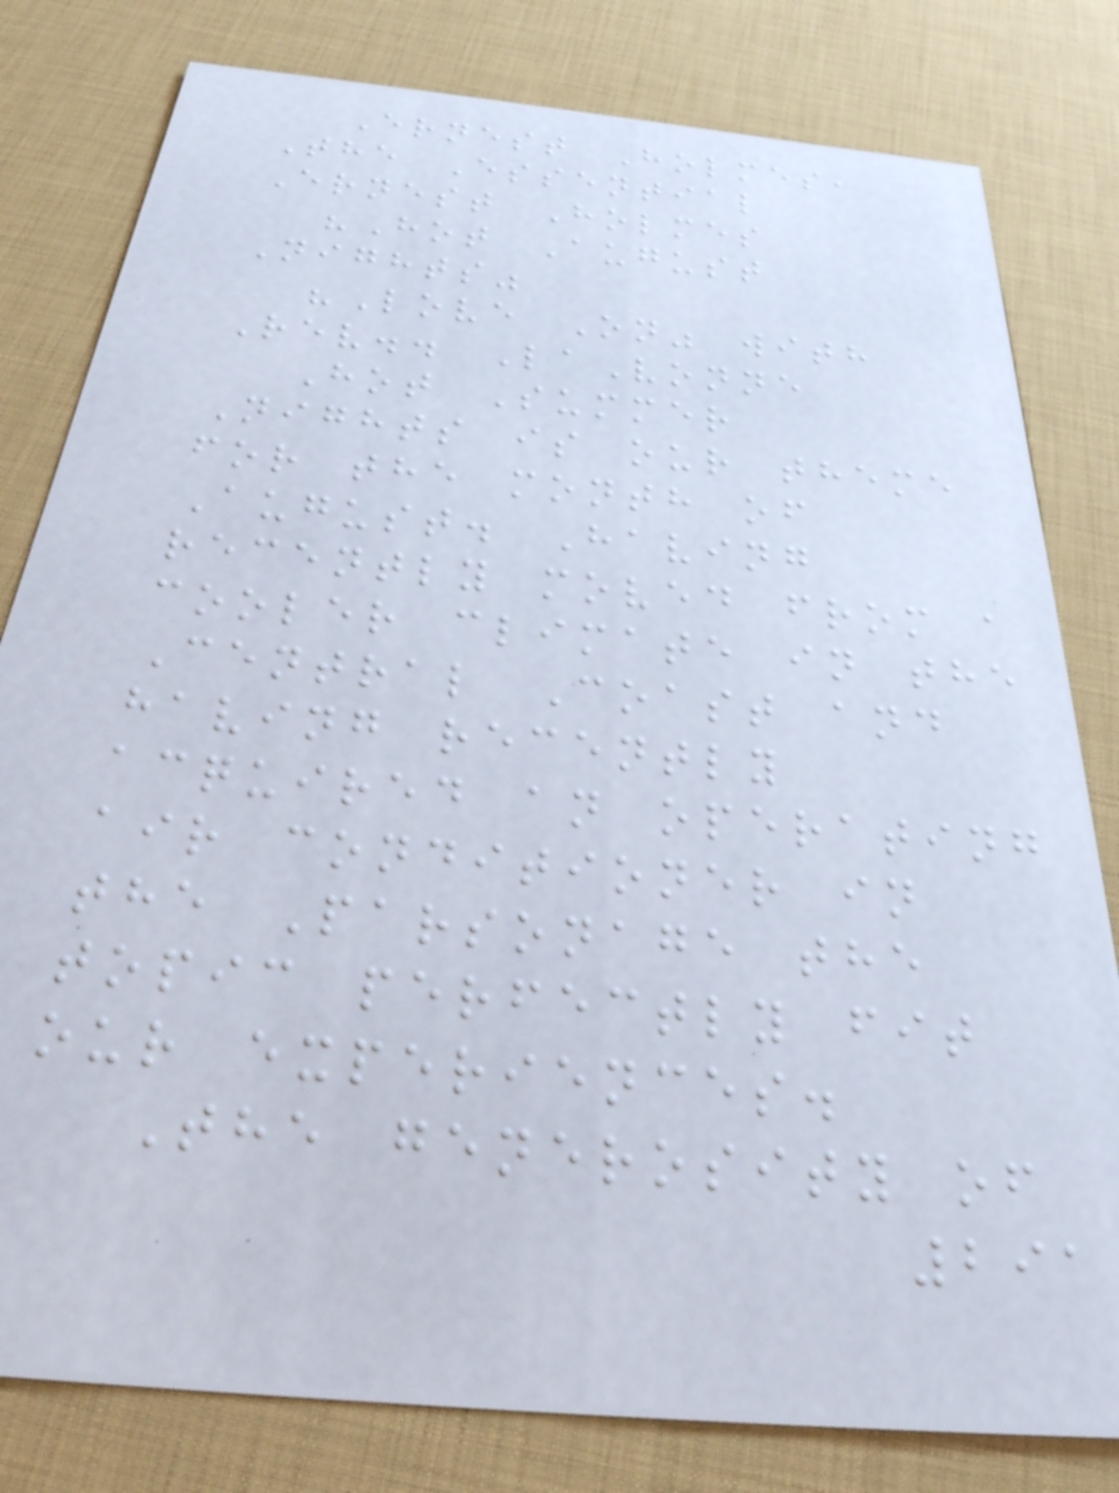Ernest Holmes,
The Essential
Ernest Holmes
"Hot August
Nights"
"Love On" with
Rev.. LaVonne
Hot Summer
Nights is our theme
for the month of
August. Having
recently moved from a
cooler climate in the
Central Coast and
having recently
acquired an operating
air conditioner in
the Parsonage the
topic perfectly fit
our experiences.
The generosity of
291
